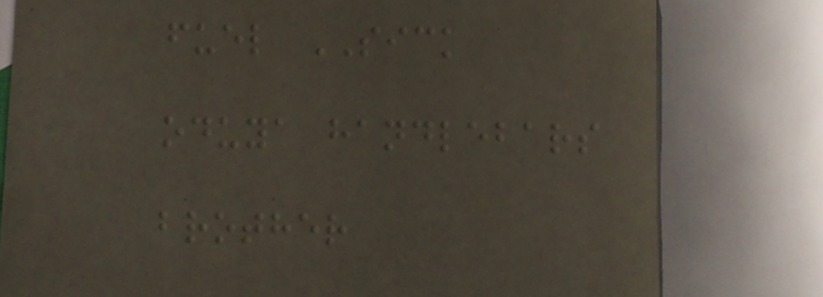fuel SICK
oduya handlebars
brother
